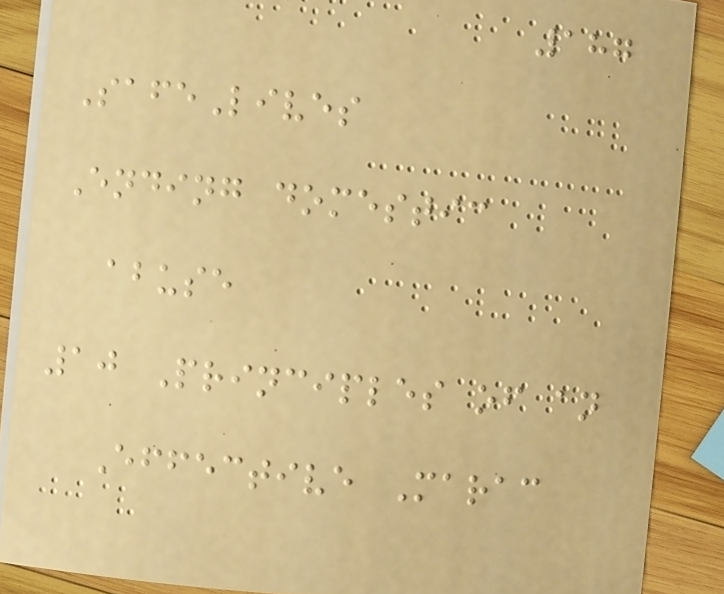187
SafeLives
Ending domestic
abuse
10 Principles of an
Effective Marac
